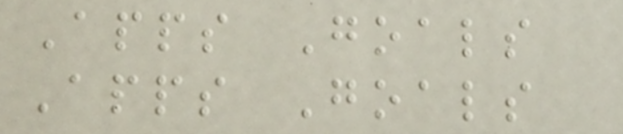Apps Goals
Apps Goals
